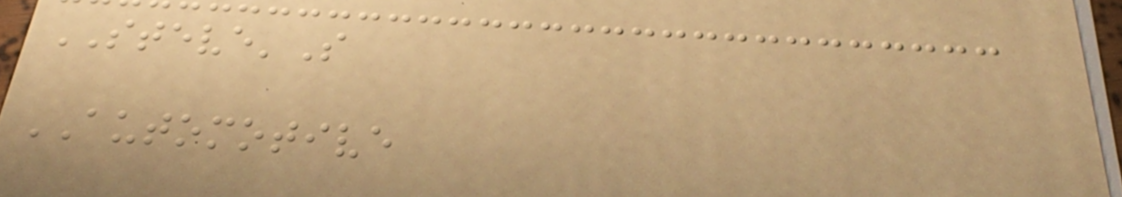STEVE'S
AUTOMOTIVE
